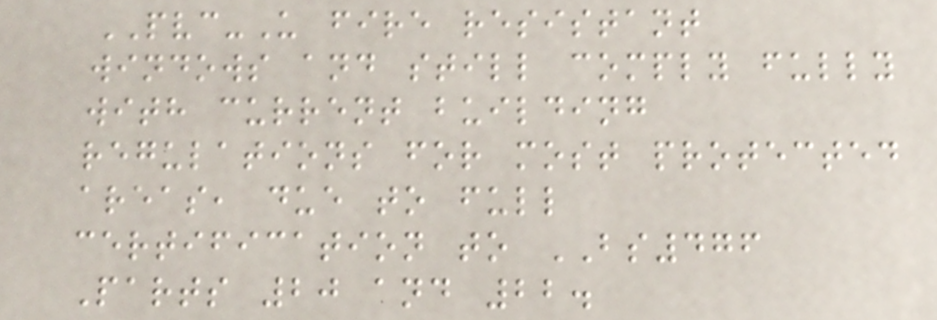PVC-U fire resistant
windows and still comply fully
with current building
regulations for most protected
areas, due to full
certification to BS476
Parts 20 and 22.
